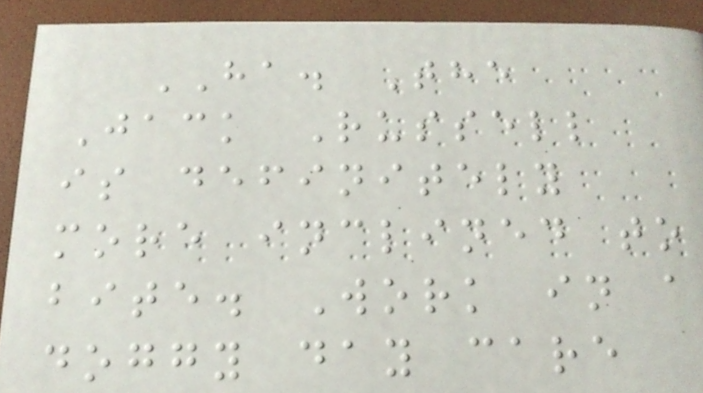HA. The
Jack Russell
is definitely
more inclined to
bite. Work in a
doggy day care
